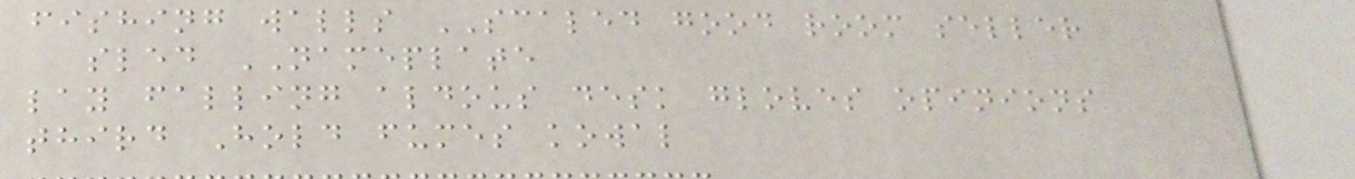fishing walls SCALED good room seller
sled NAMEPLATE
lay falling aldous desk gloves opinions
third Hold fumes kowal
